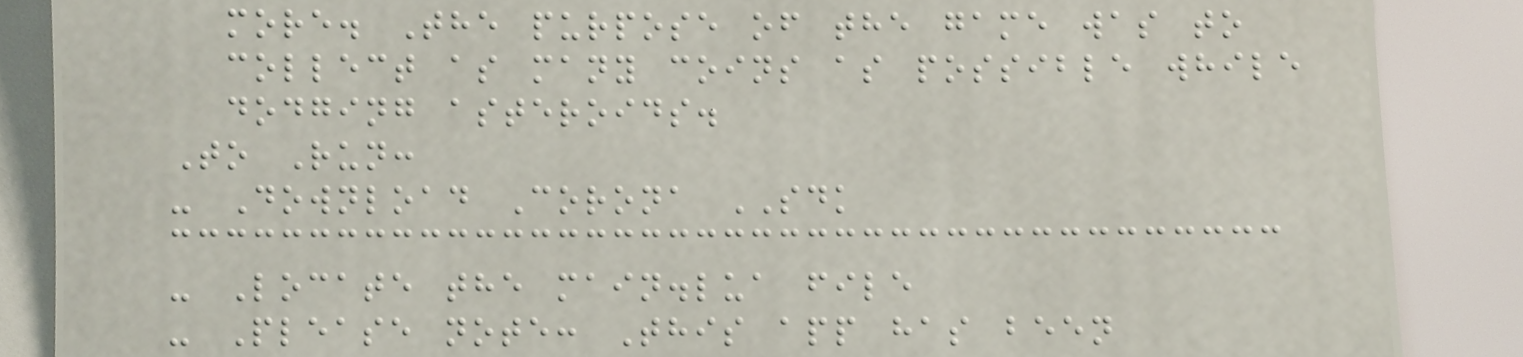more. The purpose of the game was to
collect as many coins as possible while
dodging asteroids.
To Run:
- Download Corona SDK
- Locate the main.lua file
- Please note: This app has been
